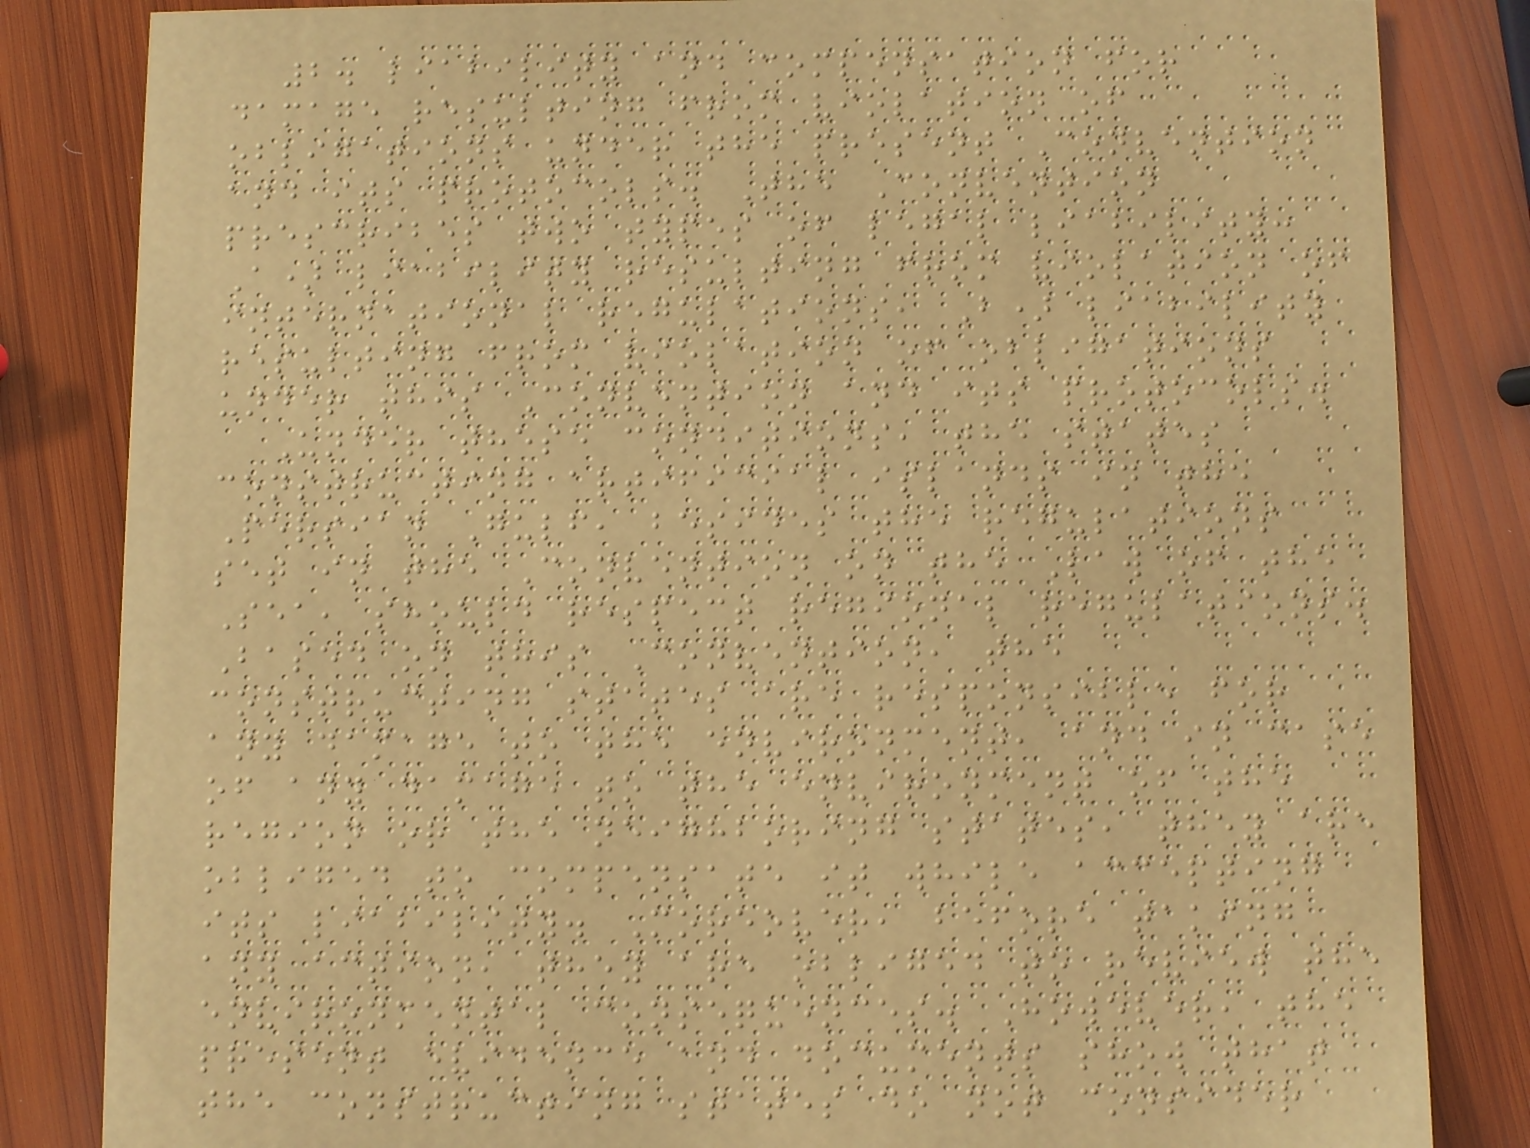2. liability and compensation for
damage resulting from violation of
obligations under the present Convention
and its protocols. The Convention
prescribes two types of legal liability:
A) liability resulting from violation of
international regulations, B) liability
resulting from violation of obligations
under this Convention and its protocols.
Under these conditions, the states
constructing artificial islands in the
Persian Gulf, besides the regulations
set in the Convention on the Law of the
Sea, should respect regional regulations.
Based on this Convention, the
constructing states are responsible for
any damage to the environment, and in case
of any damage to the environment of the
region or the neighboring states, they are
obliged to compensate it while accepting
its liability. Moreover, before taking
any action, they are obliged to review the
environmental consequences. However, the
present evidence and documents show that
the constructing states do not consider
